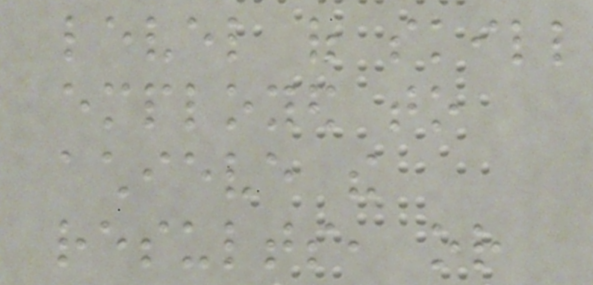level of skill
employed to
achieve the
results, or
